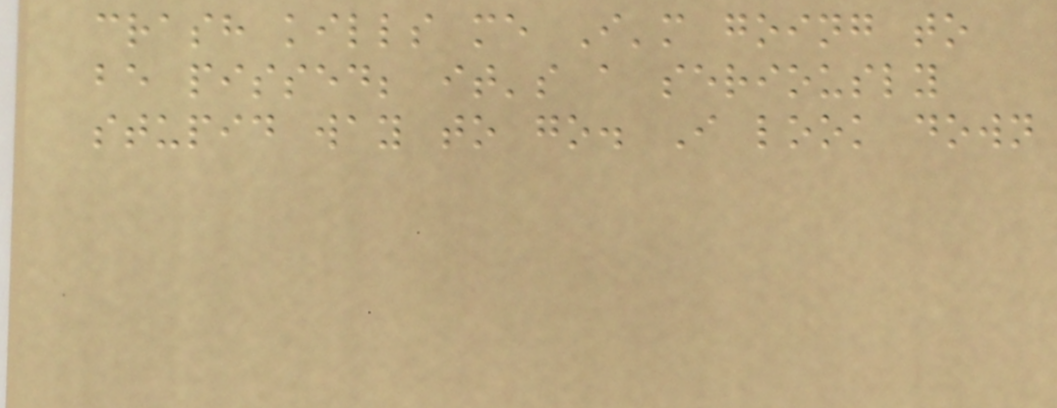crash kills me I'm going to
be pissed; it's a seriously
stupid way to go. I look down
